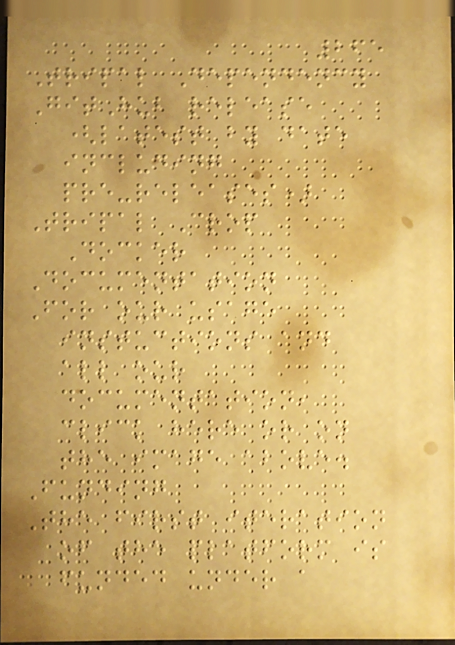265
Tripal Dependency
GitHub release
(latest by date
including
pre-releases)
Tripal Crop
Docker
Documentation
For our usage
instuctions and
all our
documentation,
click here or on
the image above.
Funding
The first iteration
of the platform is
funded under a
